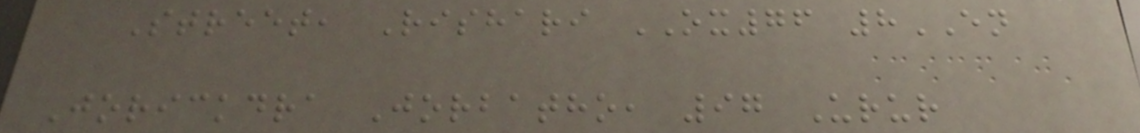Street, Rishari OX76 8EN
Jorickdra Jorbatho, 97 Urur
